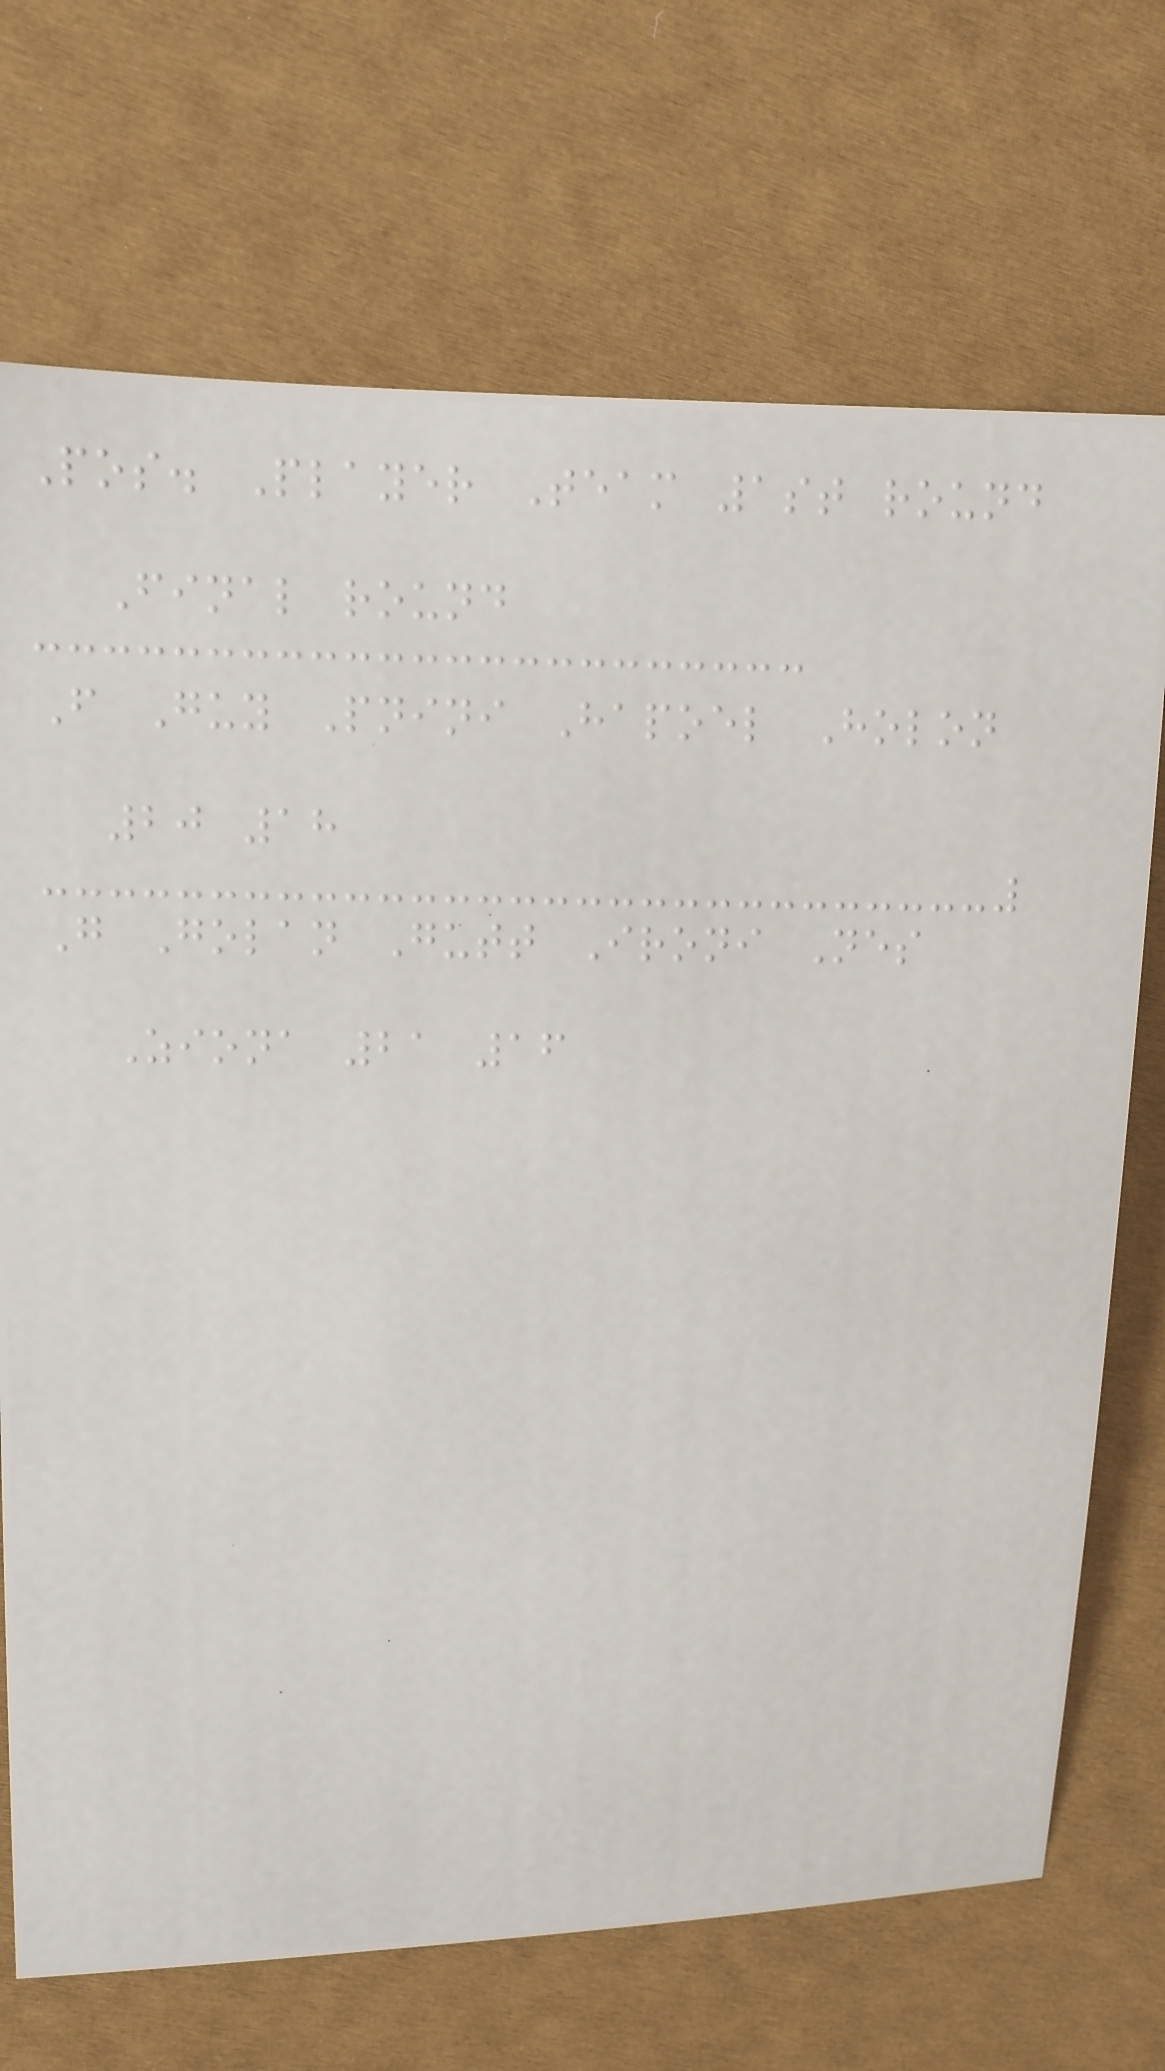Pos. Player Team 1st round
Final round
F Guy Pnini Hapoel Holon
20 18
G Golan Gutt Ironi Nes
Ziona 21 16
